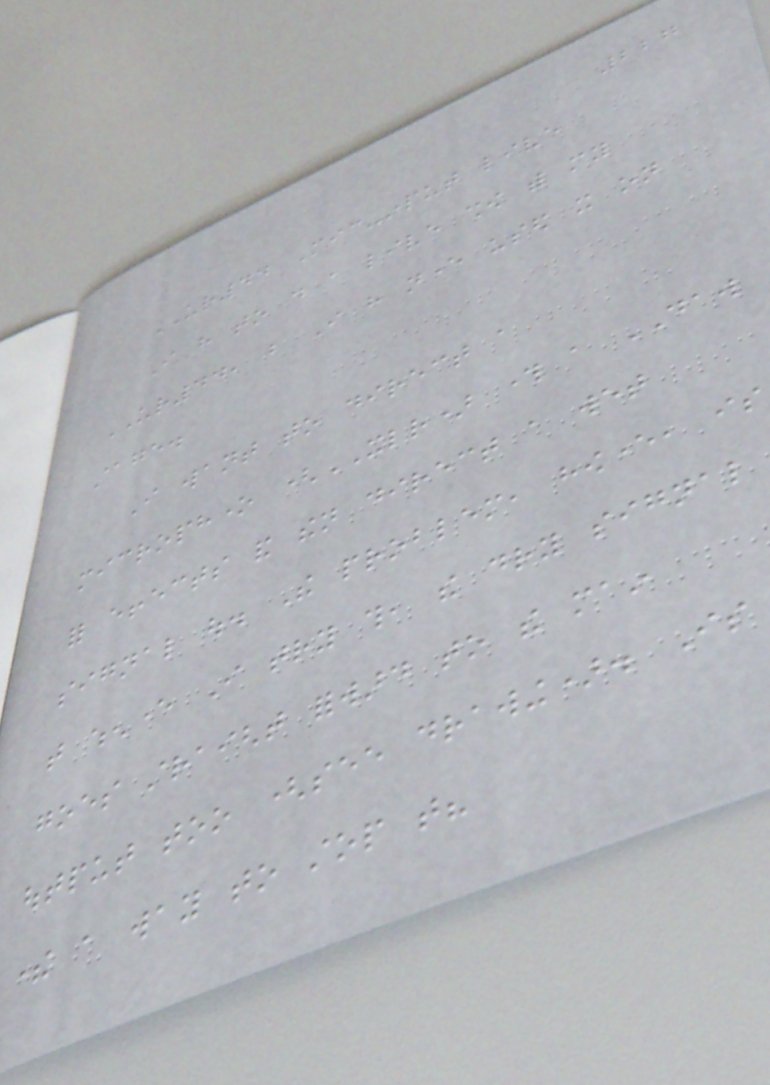227
UR44 Mic-input live
I have to do a live show with my
UR44, but I have never used it on
stage.
I want to direct a
microphone (XLR) through a DAW
for effects and then direct a wet
signal out. The problem, however, is
that whenever I try this, the dry signal
goes straight forward to the main
output too (see drawing). Is
there a way to stop that?
